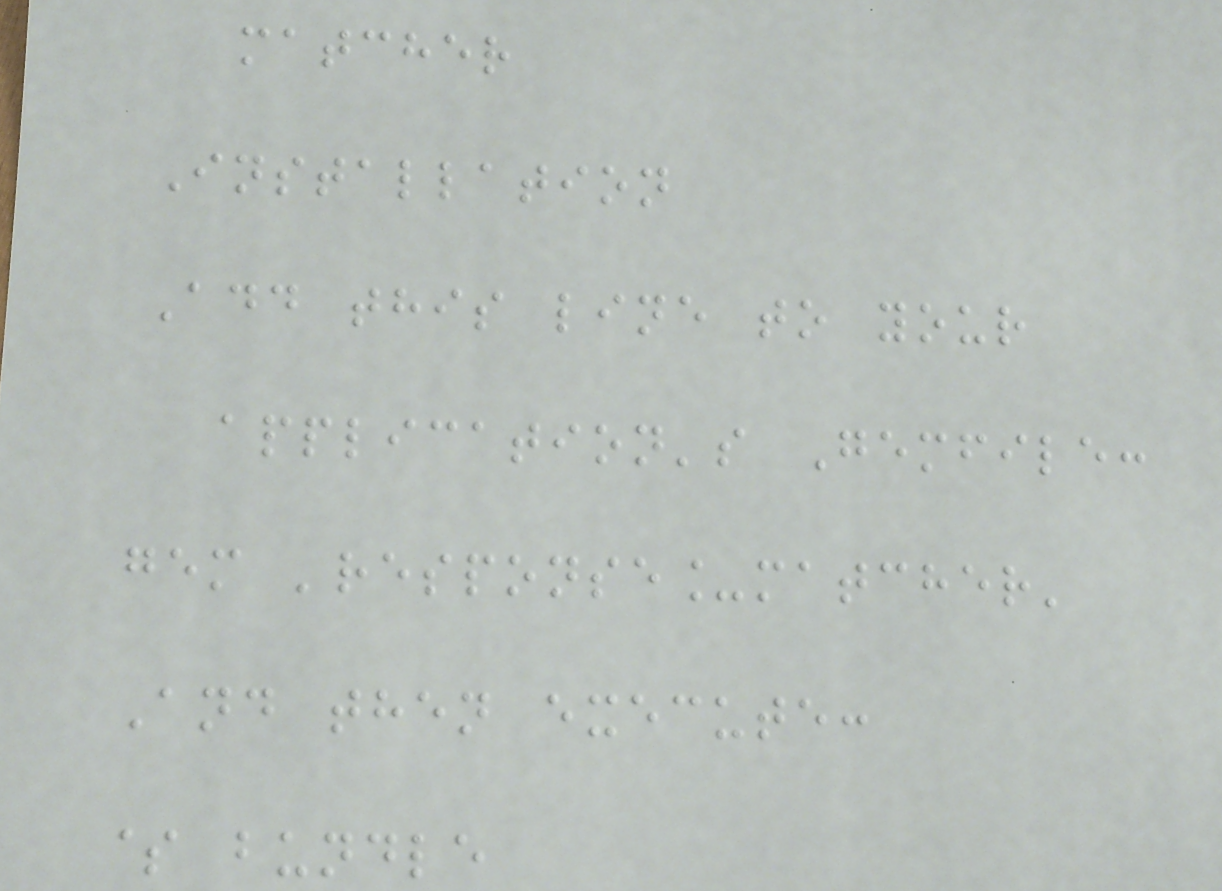matcher
Installation
Add this line to your
application's Gemfile:
gem 'response_matcher'
And then execute:
$ bundle
